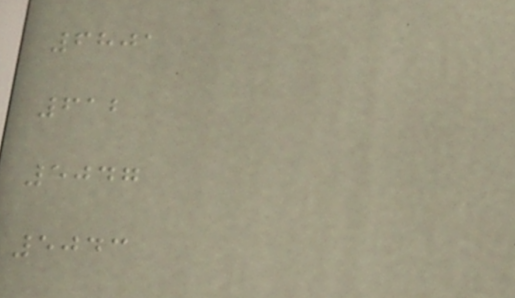6801
612
5047
5043
